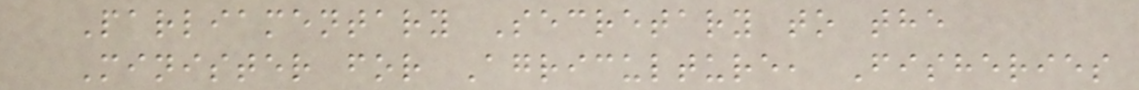Parliamentary Secretary to the
Minister for Agriculture, Fisheries
